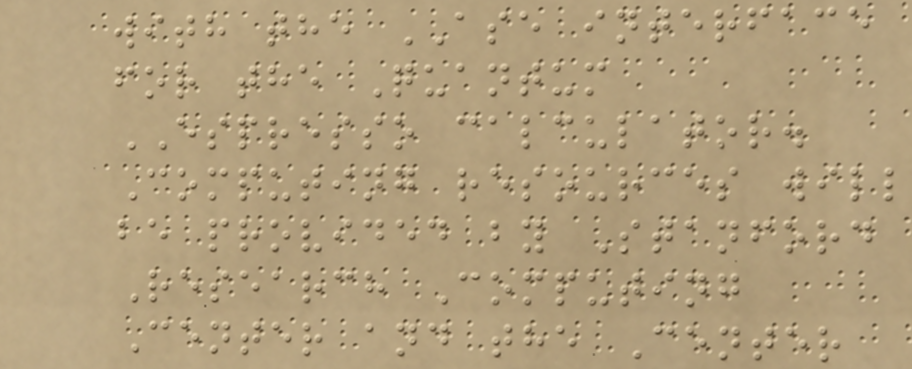with the ASE interface
for the Quantum
ESPRESSO calculator.
Computing resources will
be provided by Stanford
Research Computing
Center and the Center
